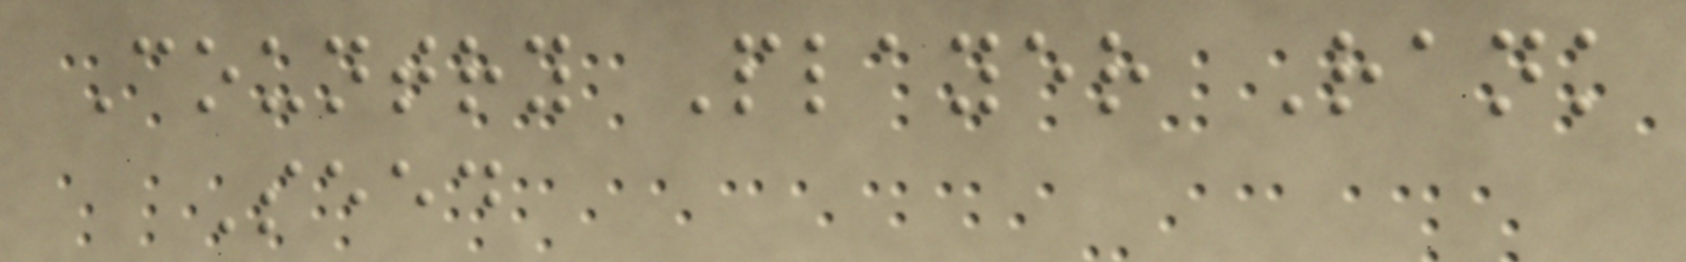Country Player Rank
Seed
